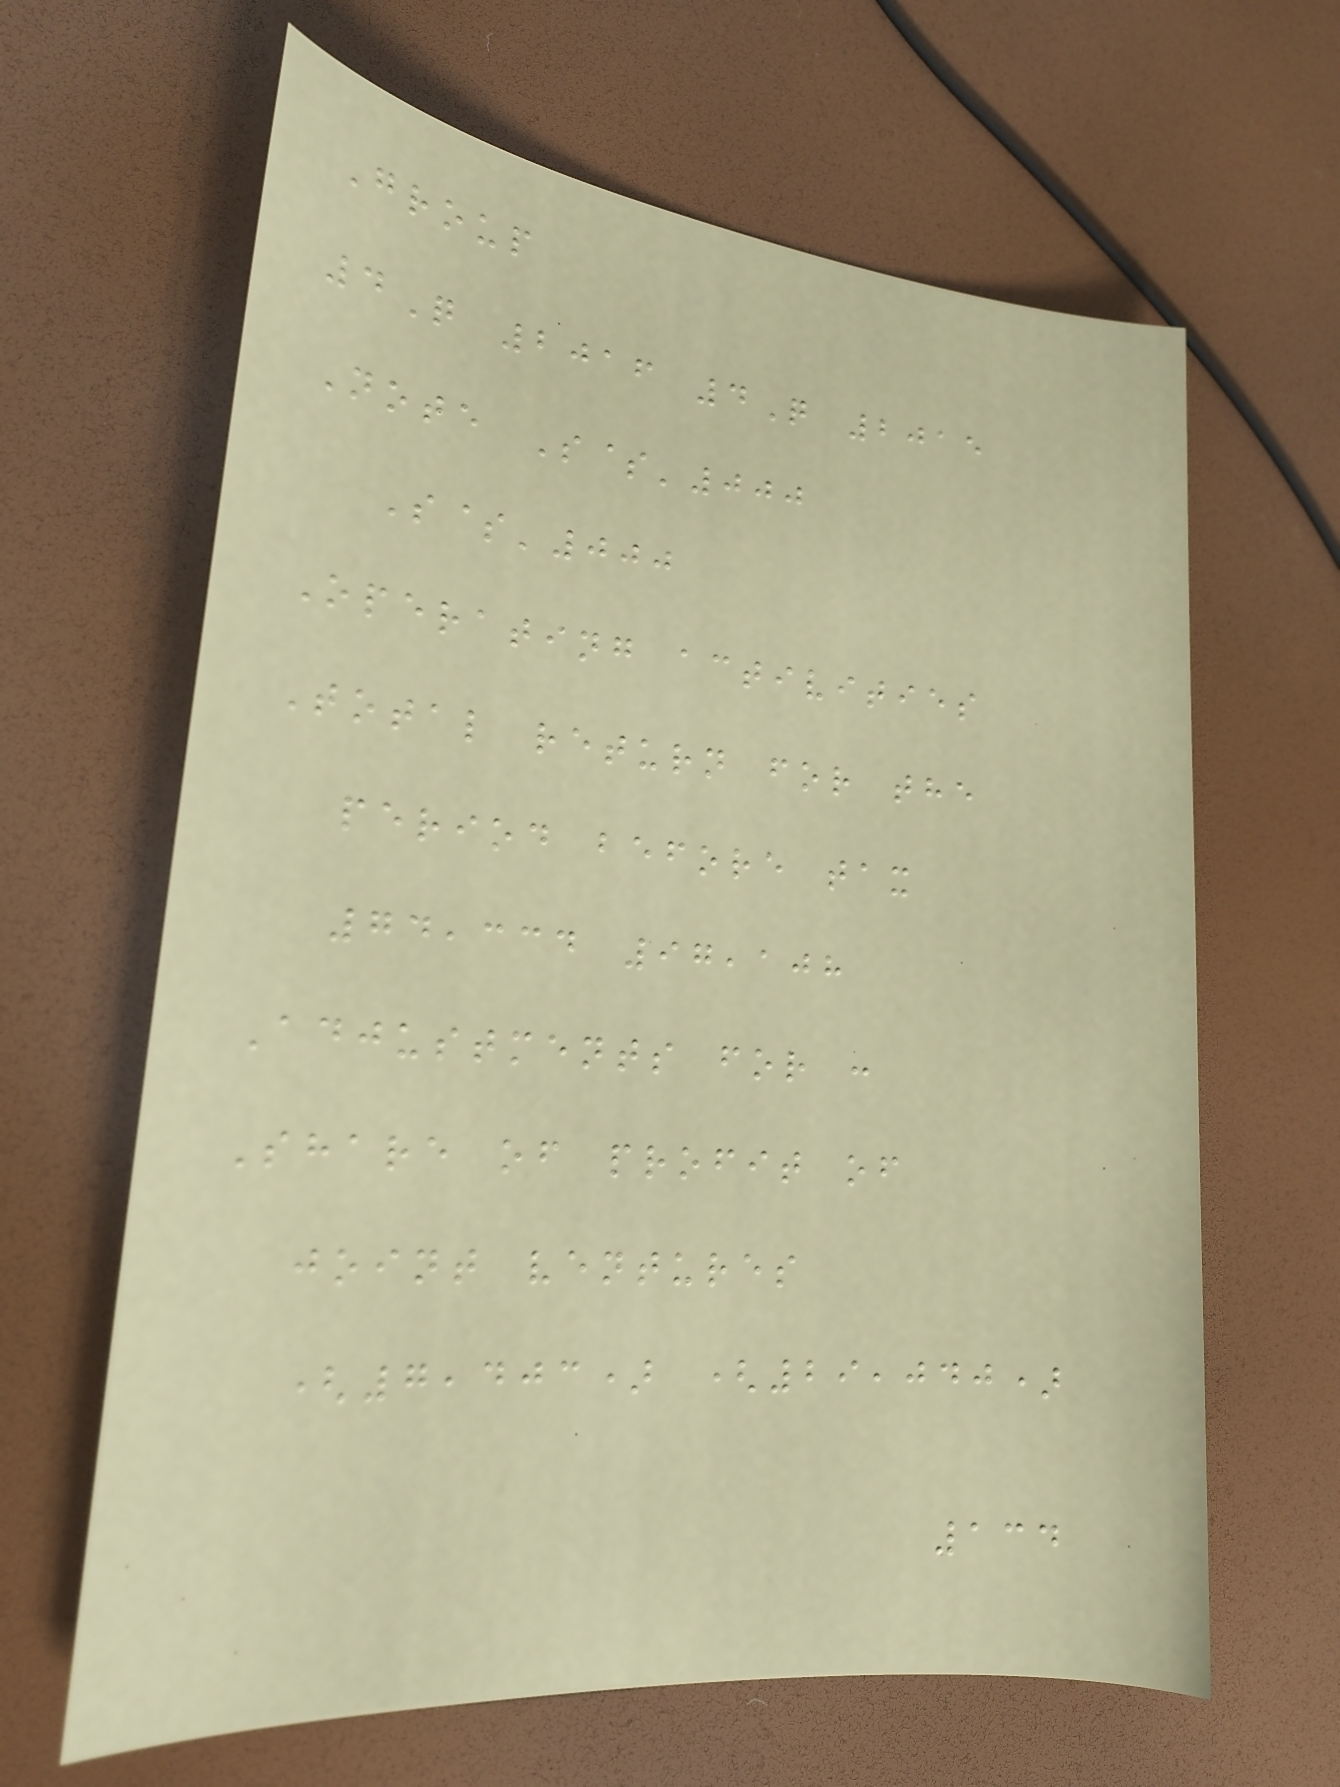Group
4Q 2016 4Q 2015
Note S$'000
S$'000
Operating activities
Total return for the
period before tax
74,334 97,108
Adjustments for :
Share of profit of
joint ventures
(7,403) (29,040)
134
